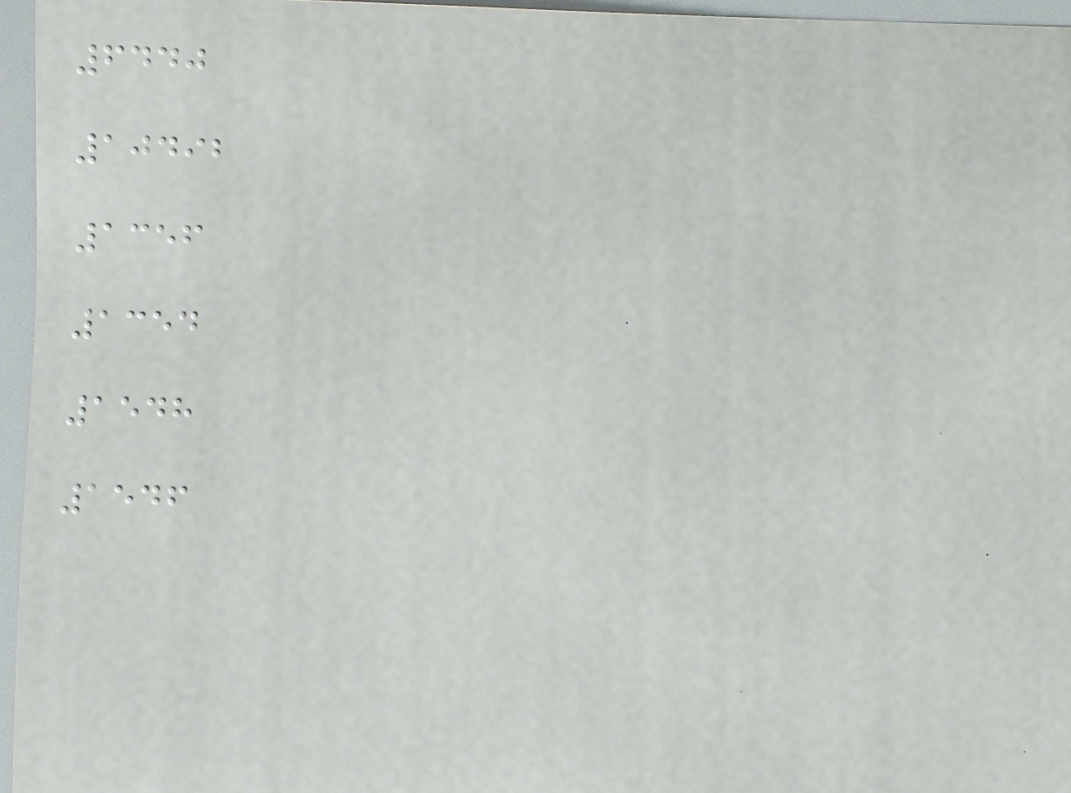6440
10492
1356
1354
1548
1546
